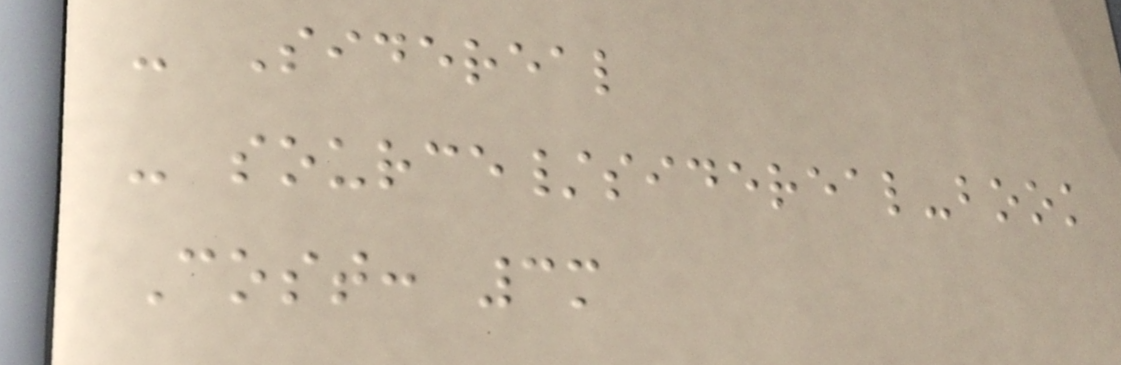- Sidereal
- source/sidereal-book
Cost: 3m
